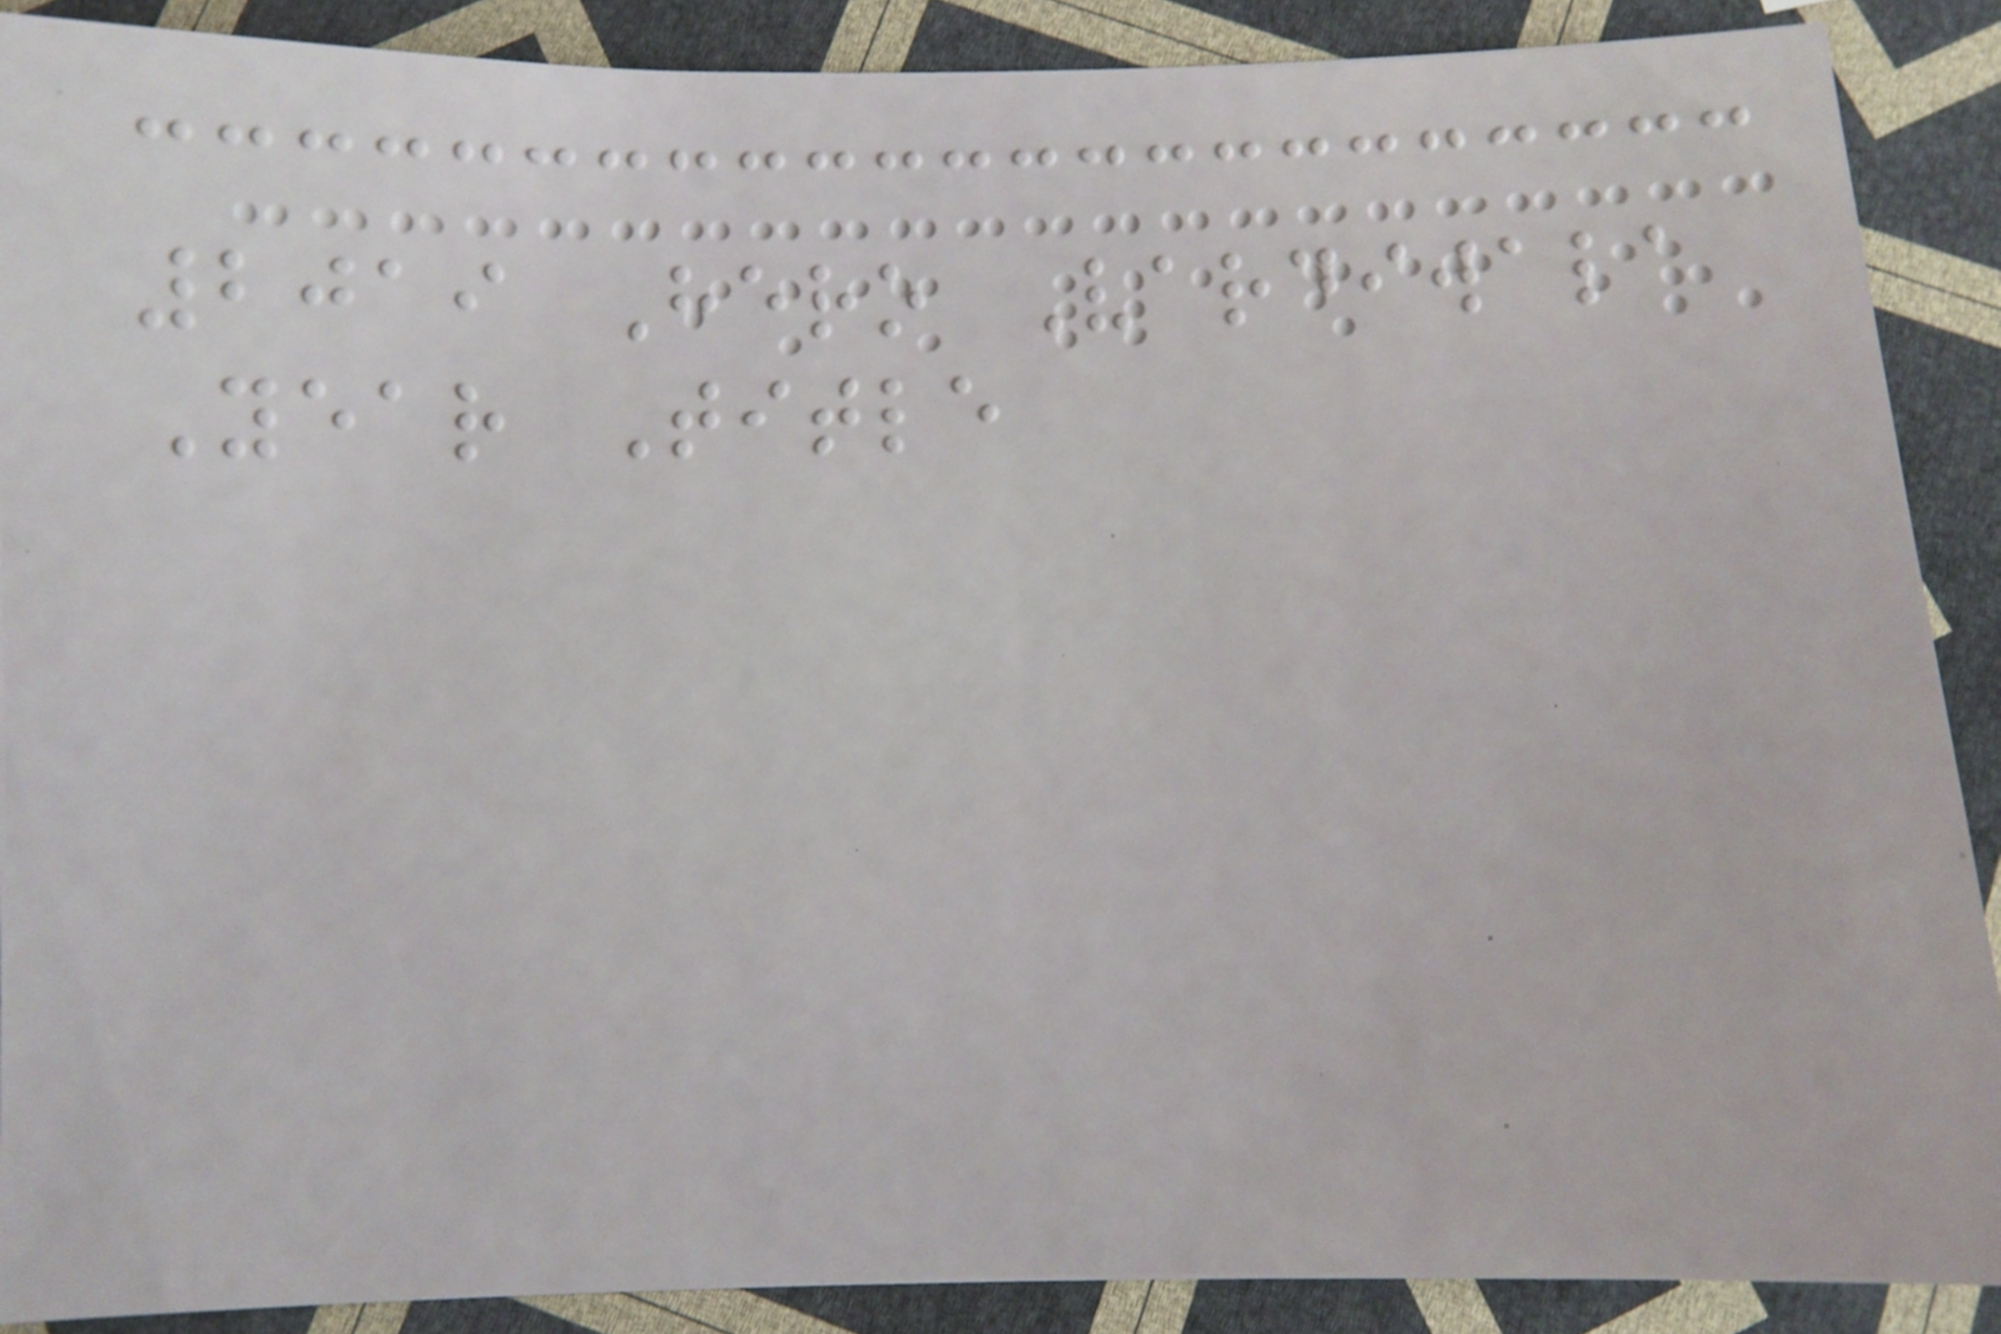2019 Hero Vardiwala
Year Title
